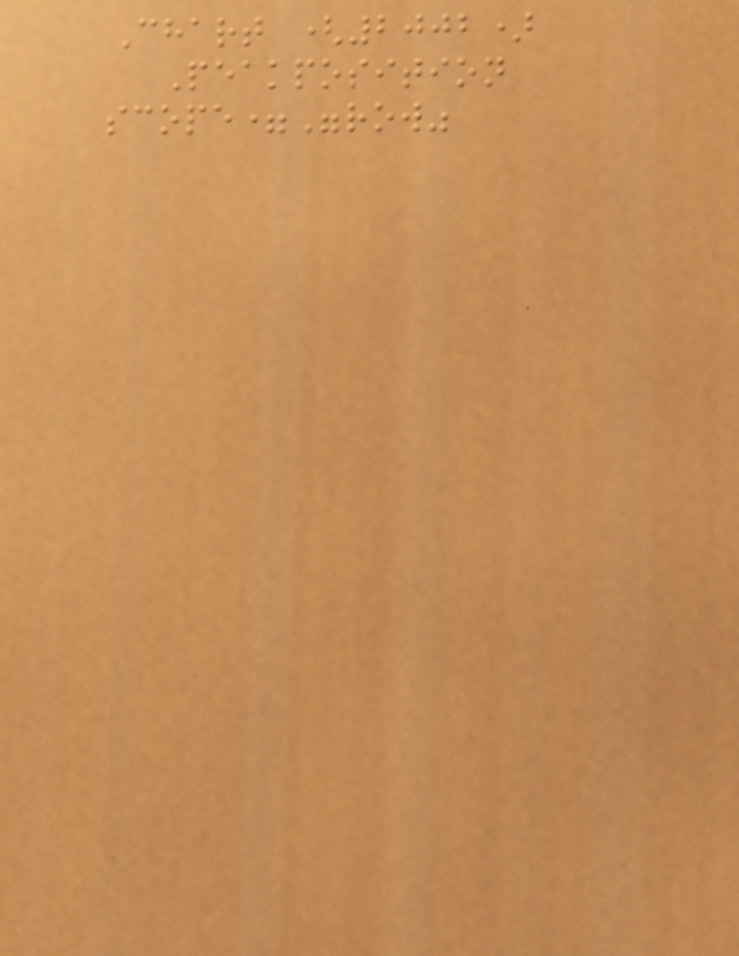Chart (2002)
Peakposition
scope="row"
